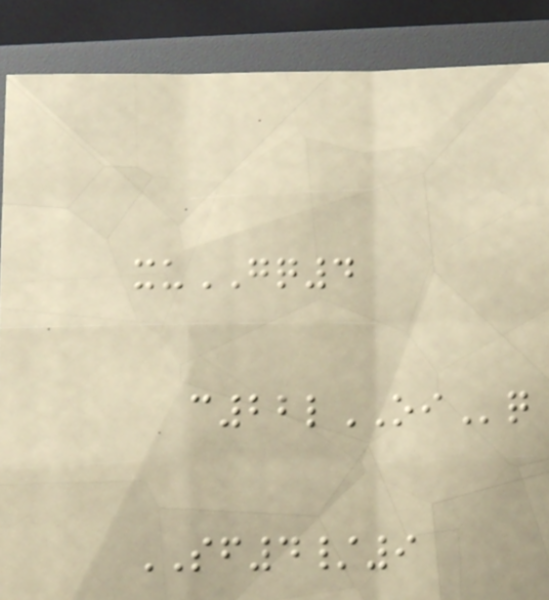xuGQ4
c22lOIq
SF4/9
